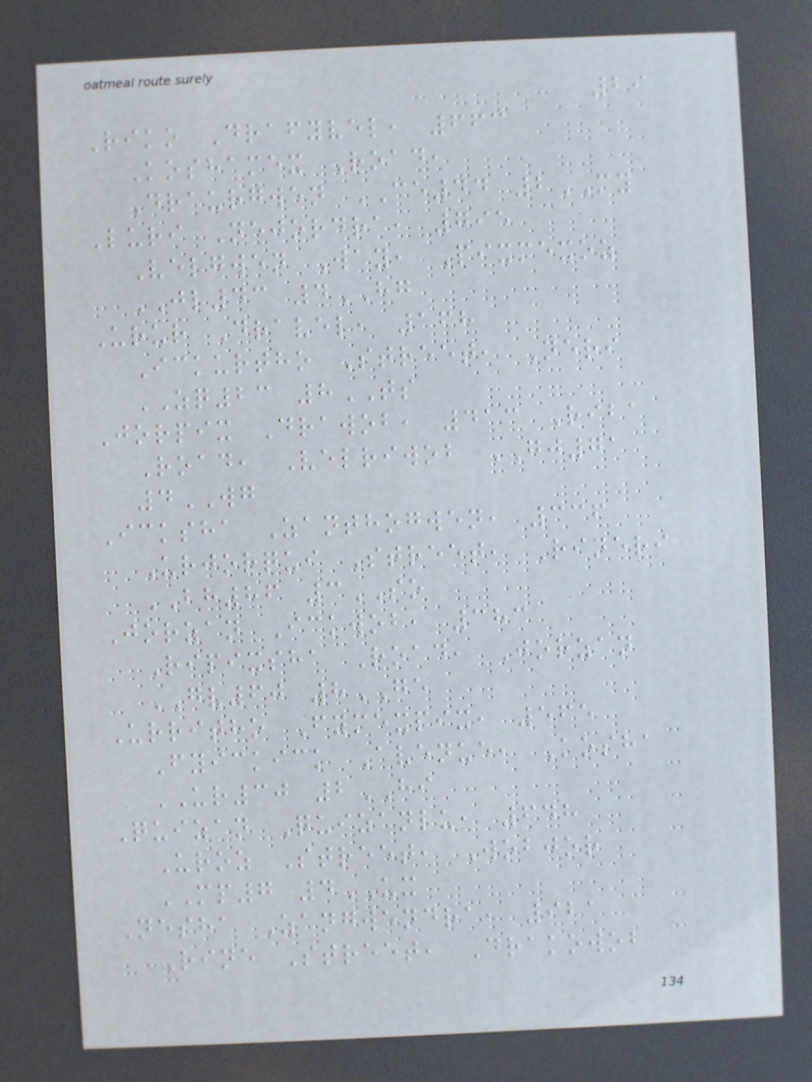29
Riko Drafyvel, 663
Koshamex Road,
Draurgwen CE44 2MY
Luri Nejordra, 795
Velgwen Way, Pixmexoz
JL43 4HG
Urur Dravel, 168
Ickurtho Street, Neri
ZQ23 8TS
Jorpix Drawob, 413 Riba
Road, Velriwob GJ71
4WG
Icksha Zanthogwen, 336
Urjorqui Street, Rineri
BH86 3SO
Jorzan Ickwob, 383
Ripixsha Road, Jorzan
GV60 8GE
Urritho Fymexpix, 565
Fyickick Avenue, Kosha
UR30 2HI
Quizan Quizanlu, 648
Uroz Street, Wobjor
MP7 4UX
Nesha Zangwendra, 921
Rine Street, Drakowob
